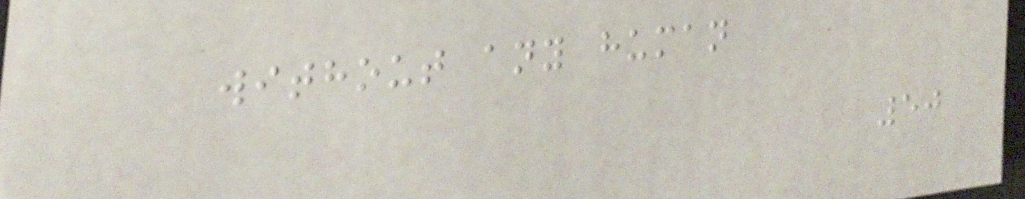without any human
50
